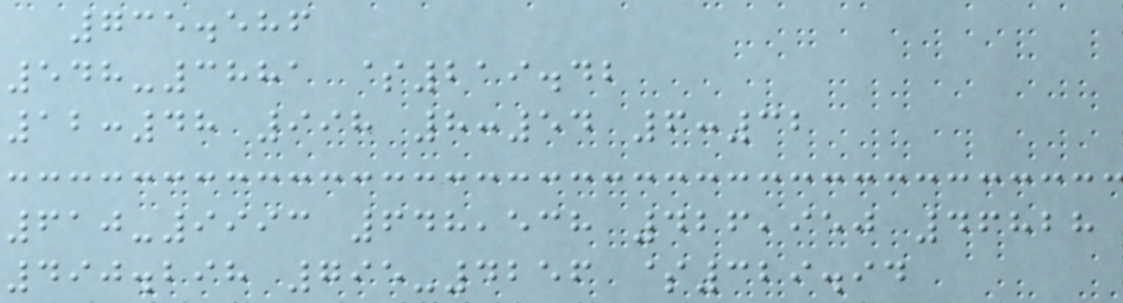735.586
548-3881 $219.42
12:48 998 8:54 6:32
610-9993 648,538 426,950 46828
490.298 795-4256 $329.94
